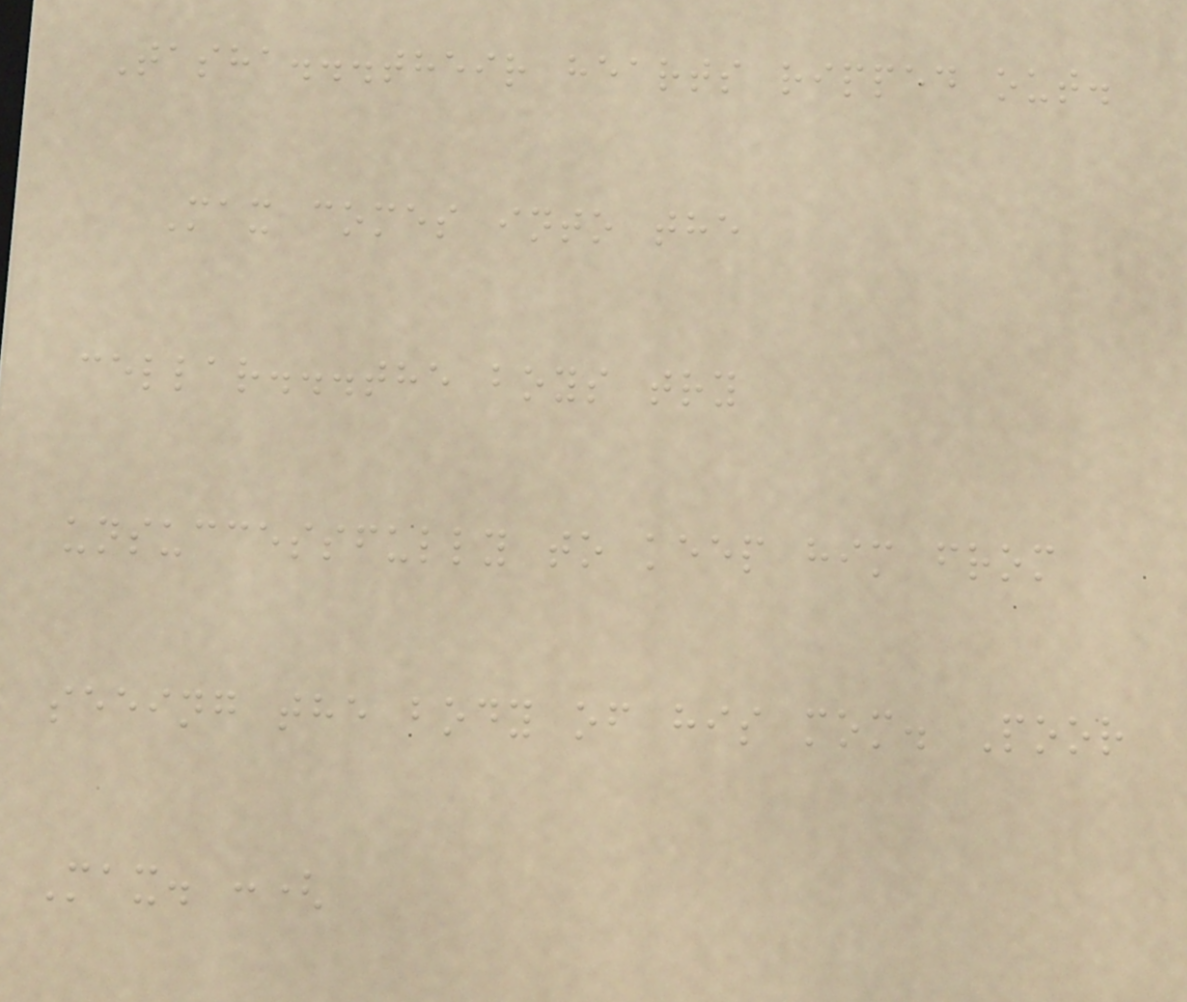Tasha...their hearts ripped out.
Max comes into the
cellar...the boys try
unsuccessfully to keep him from
seeing the body of his mom. Poor
Max. :(
